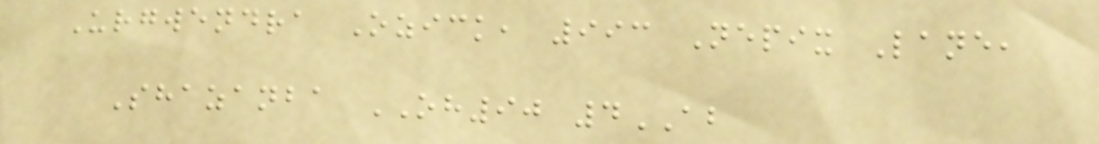Urgwendra Ozick, 993 Nepix Lane,
Shazanba OH90 4AB
